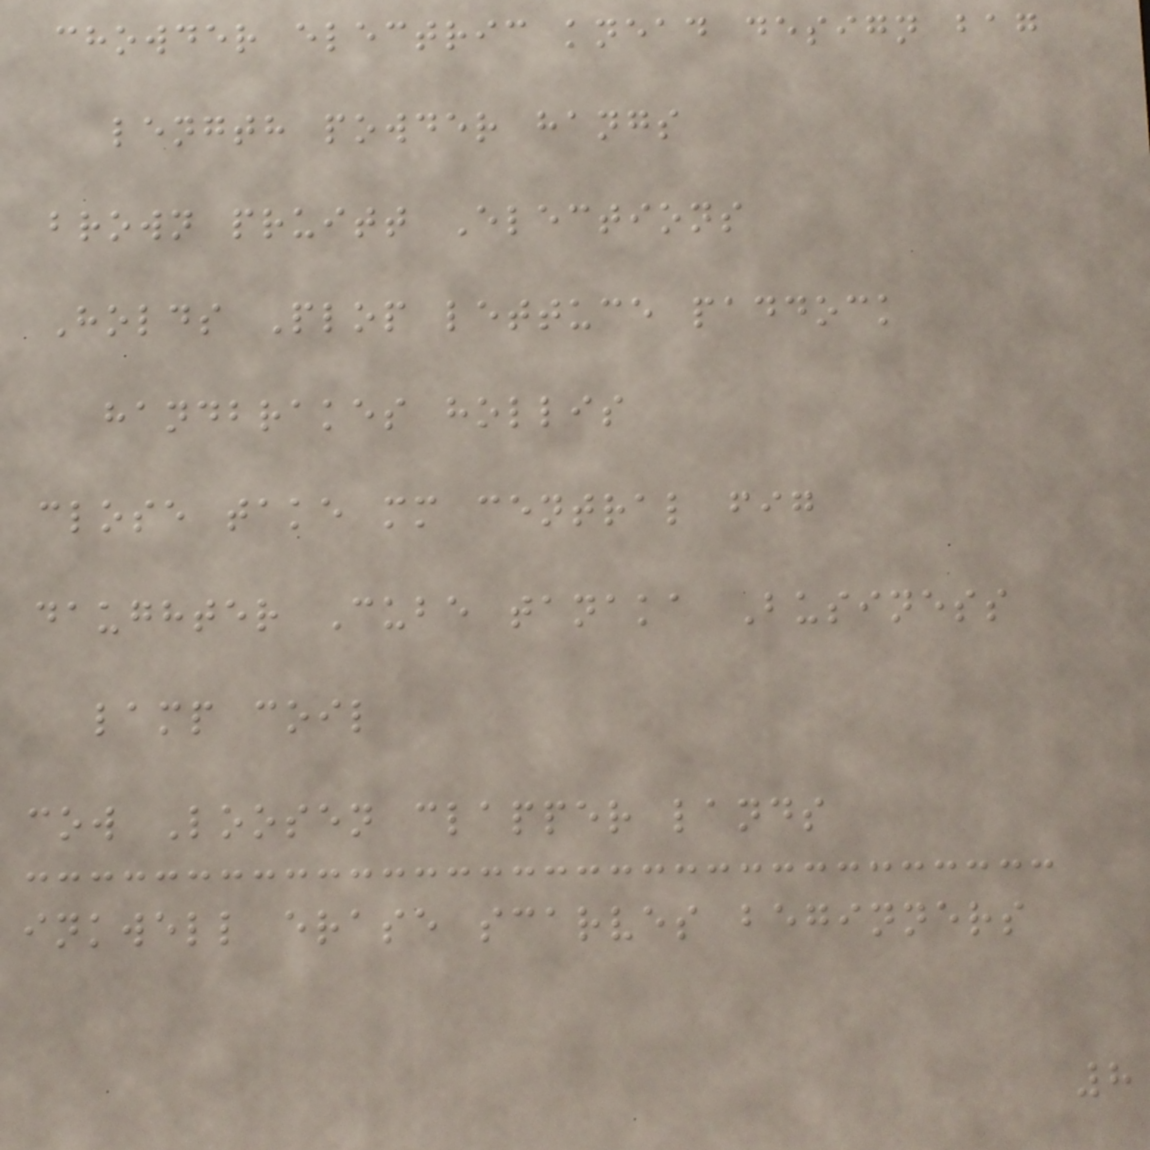chowder electric knead design bag
length powder hangs
brown pruitt Elections
Holds Plop lettuce paddock
handbrakes hollis
close take mm central fig
daughter Cube tanaka Business
lamp coil
cow Loosen clapper lands
inkwell erase scarves beginners
8
